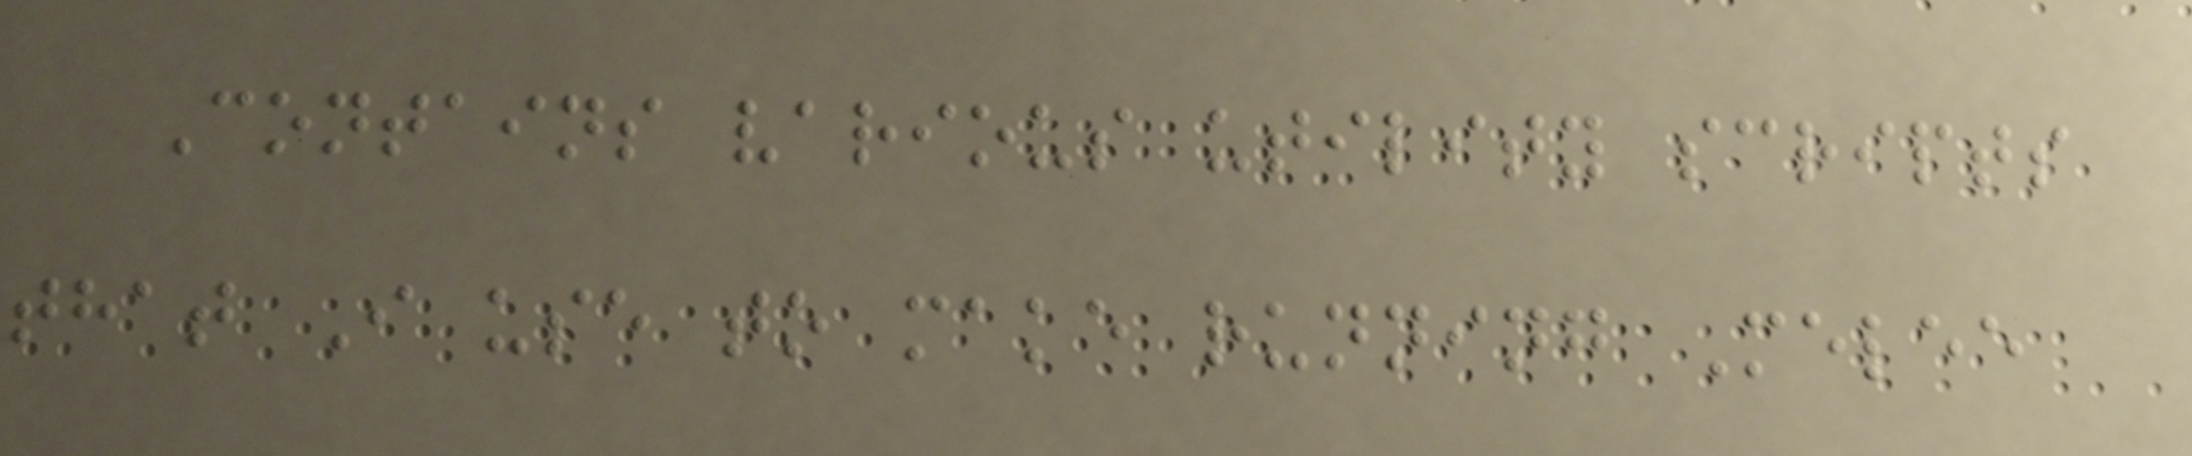Contains various utility scripts
that I use to make running Melee
